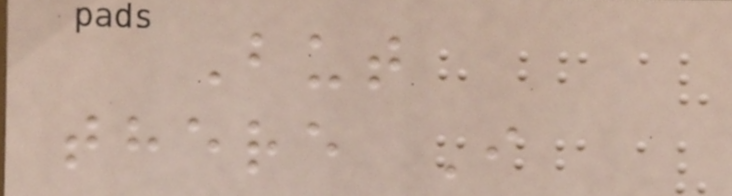But
there I
